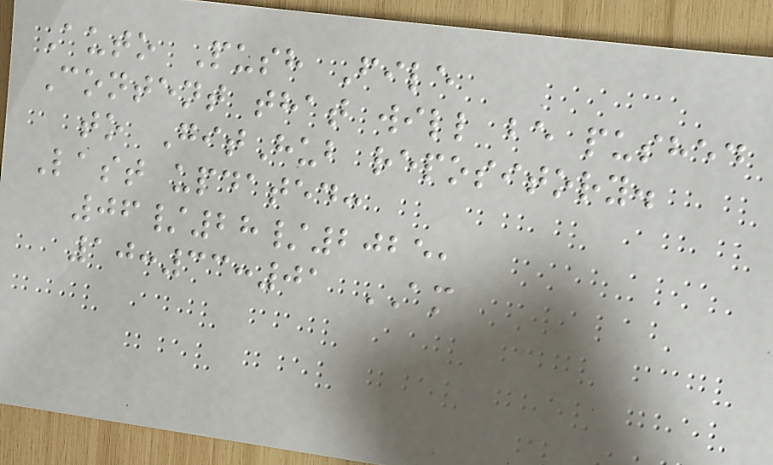Auto Push File
Content that will be pushed
to GitHub repository.
Last updated:
06/28/2025,
10:33:01 AM
